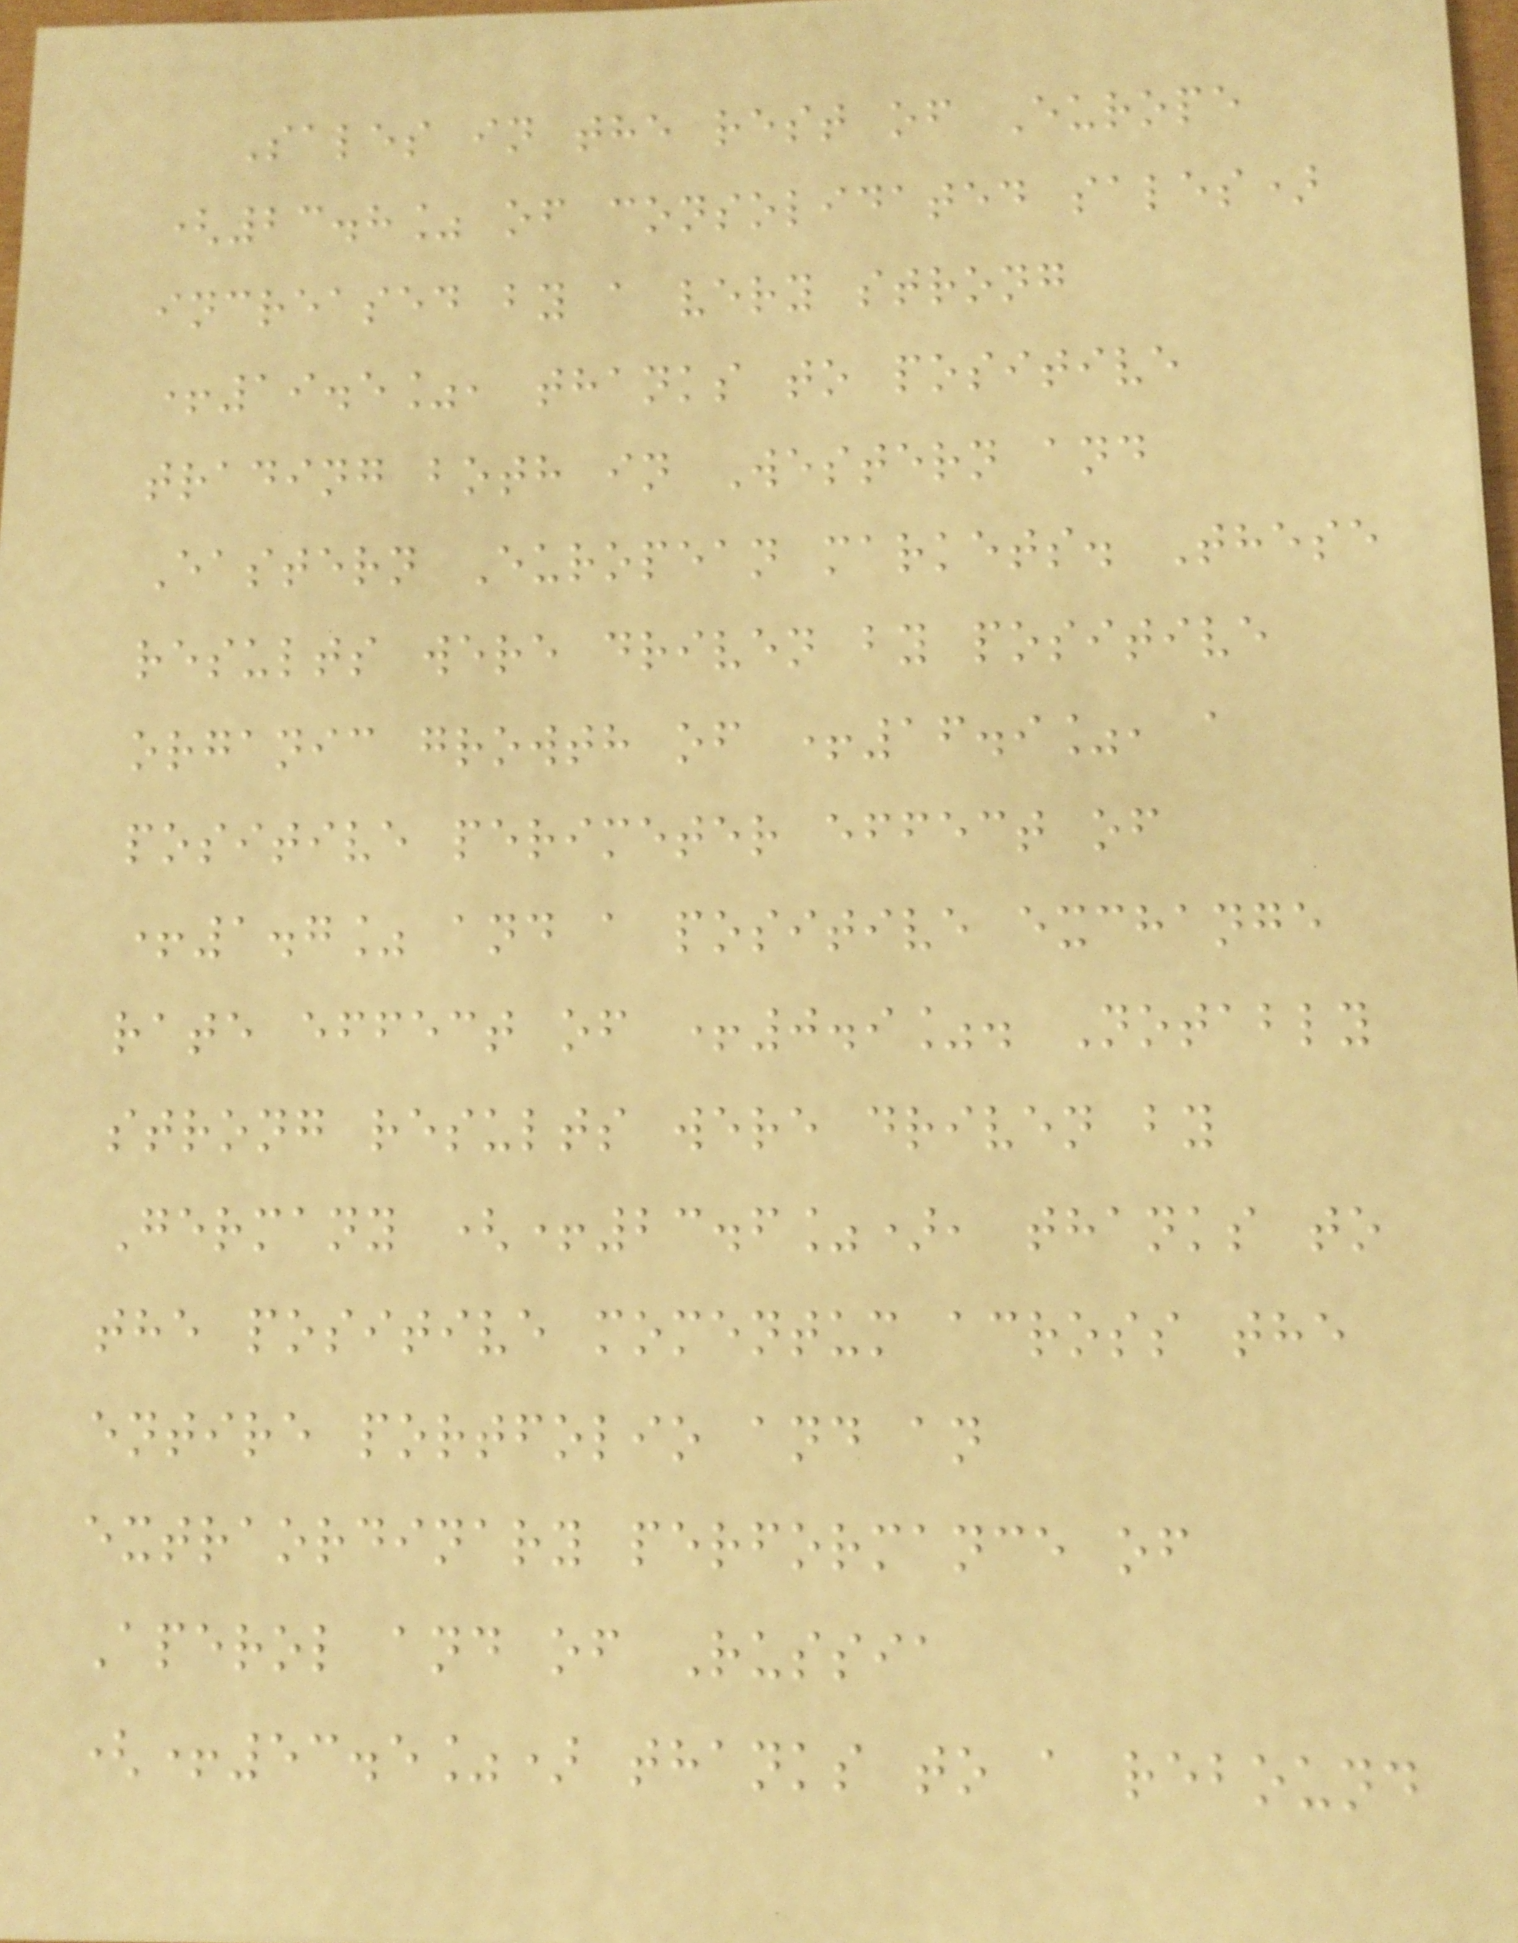Sales in the rest of Europe
(23.8% of consolidated sales)
increased by a very strong
+19.5%, thanks to positive
trading both in Western and
Eastern European markets. These
results were driven by positive
organic growth of +16.9%, a
positive perimeter effect of
+1.7% and a positive exchange
rate effect of +0.9%. Notably
strong results were driven by
Germany (+23.6%), thanks to
the positive momentum across the
entire portfolio and an
extraordinary performance of
Aperol and of Russia
(+53.5%) thanks to a rebound
